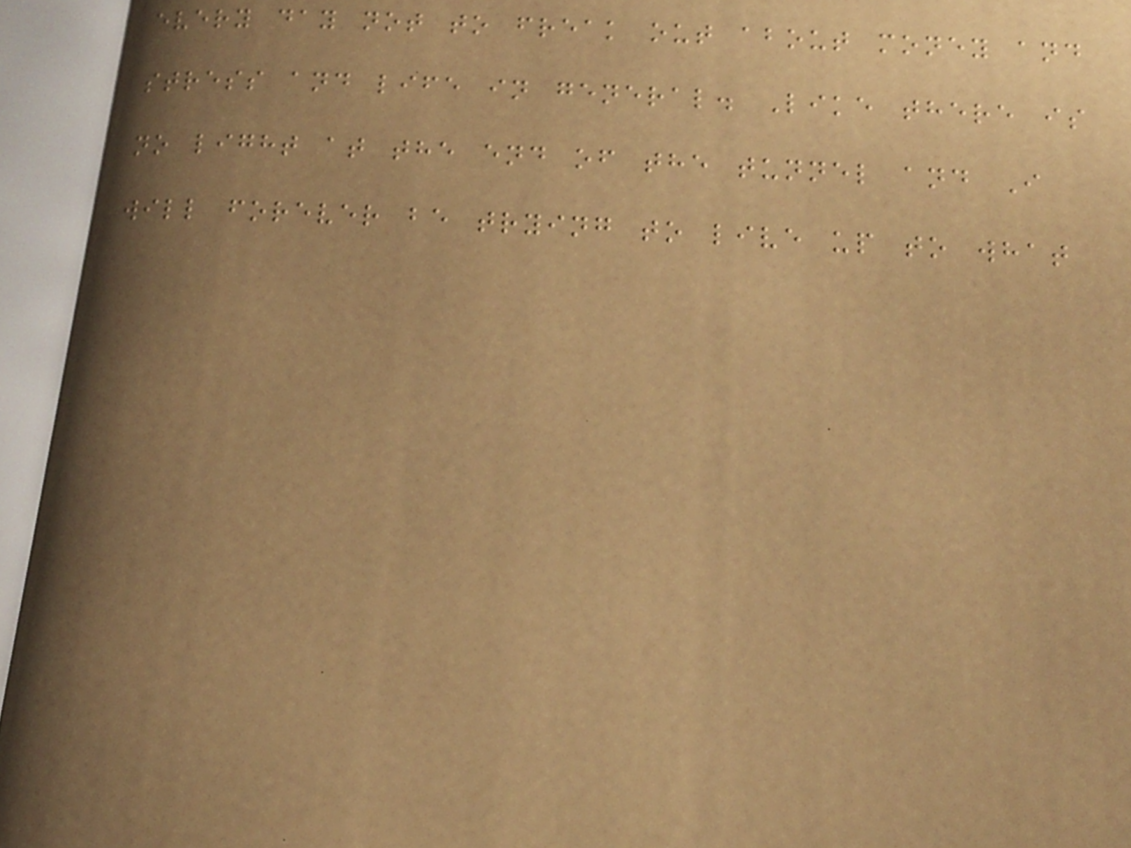every day not to freak out about money and
stress and life in general. Like there is
no light at the end of the tunnel and I
will forever be trying to live up to what
